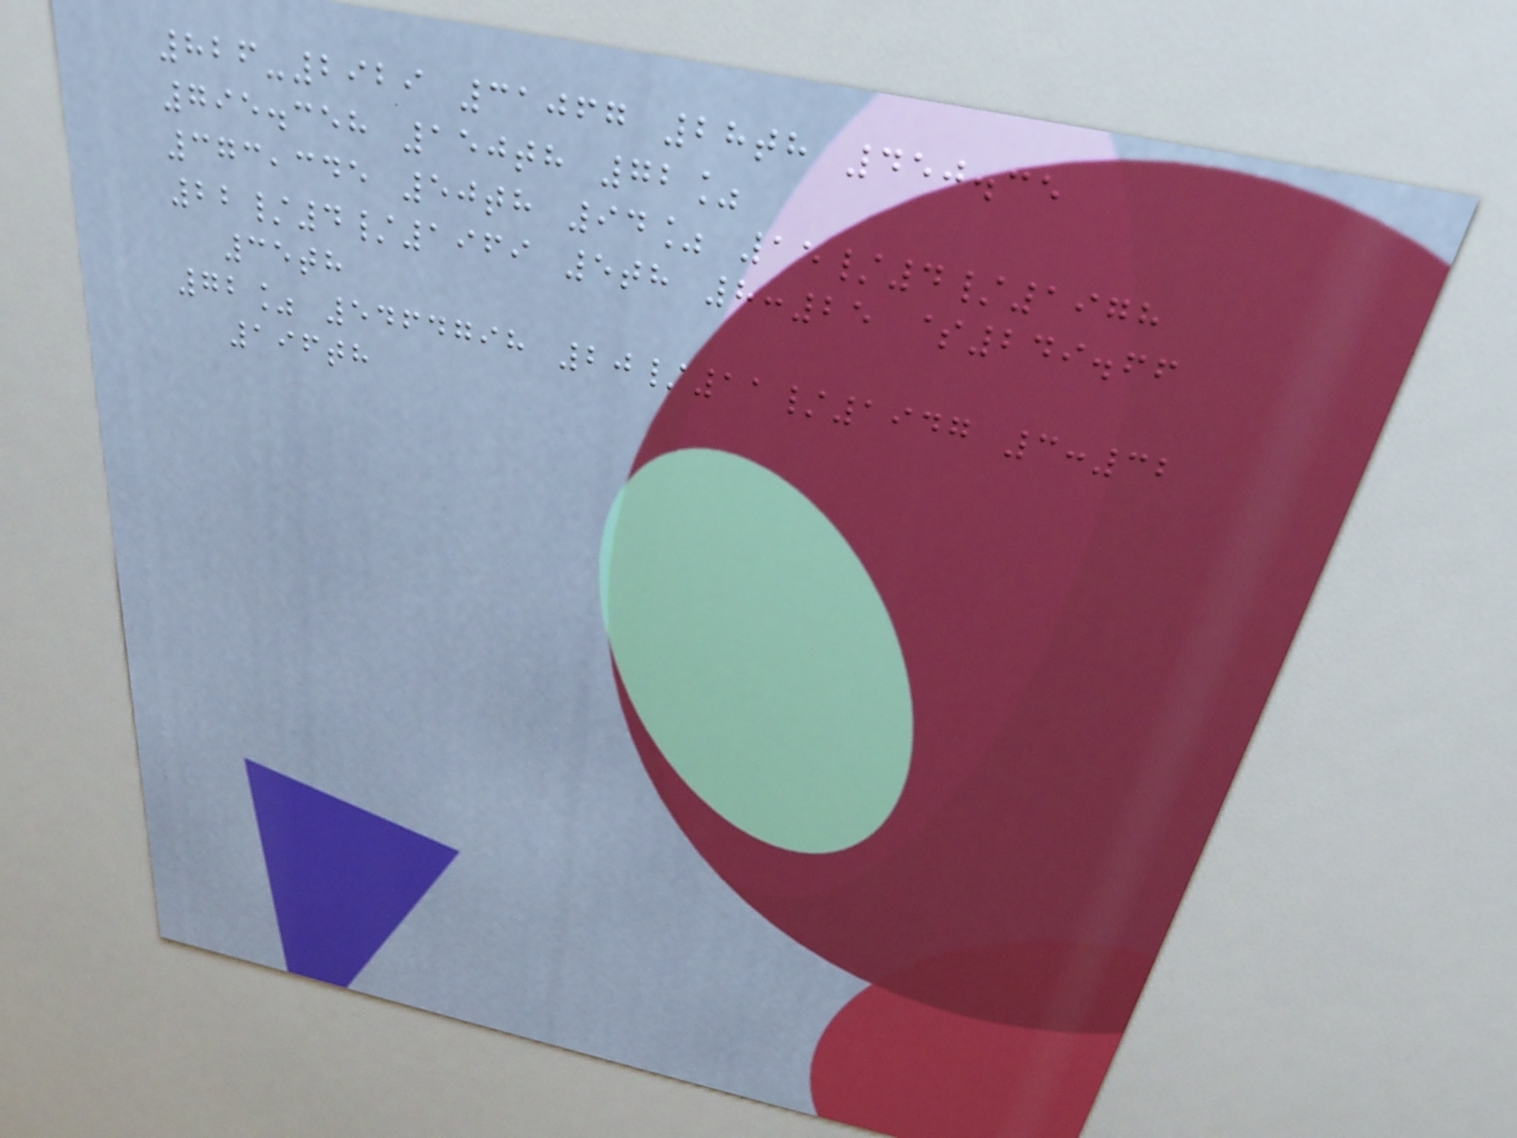826-2929 31067 28th 450.35
795.358 150th 72%
373,345 50th 94% 15/4/1978
22/4/1969 5th 8:25 $249.66
35th
72% 5464798 20/11/1947 3:32
196th
